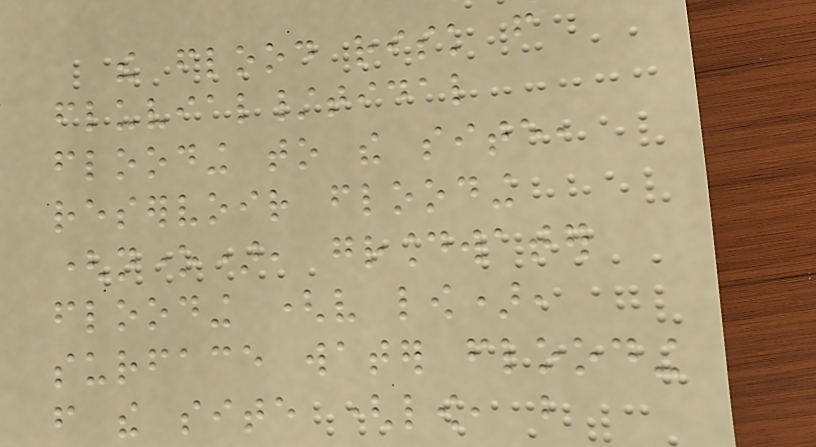the flood risk from
fluvial/tidal
flooding to the site,
reservoir flooding
(none), groundwater
flooding (very low),
surface water flooding
from the site (low, but
